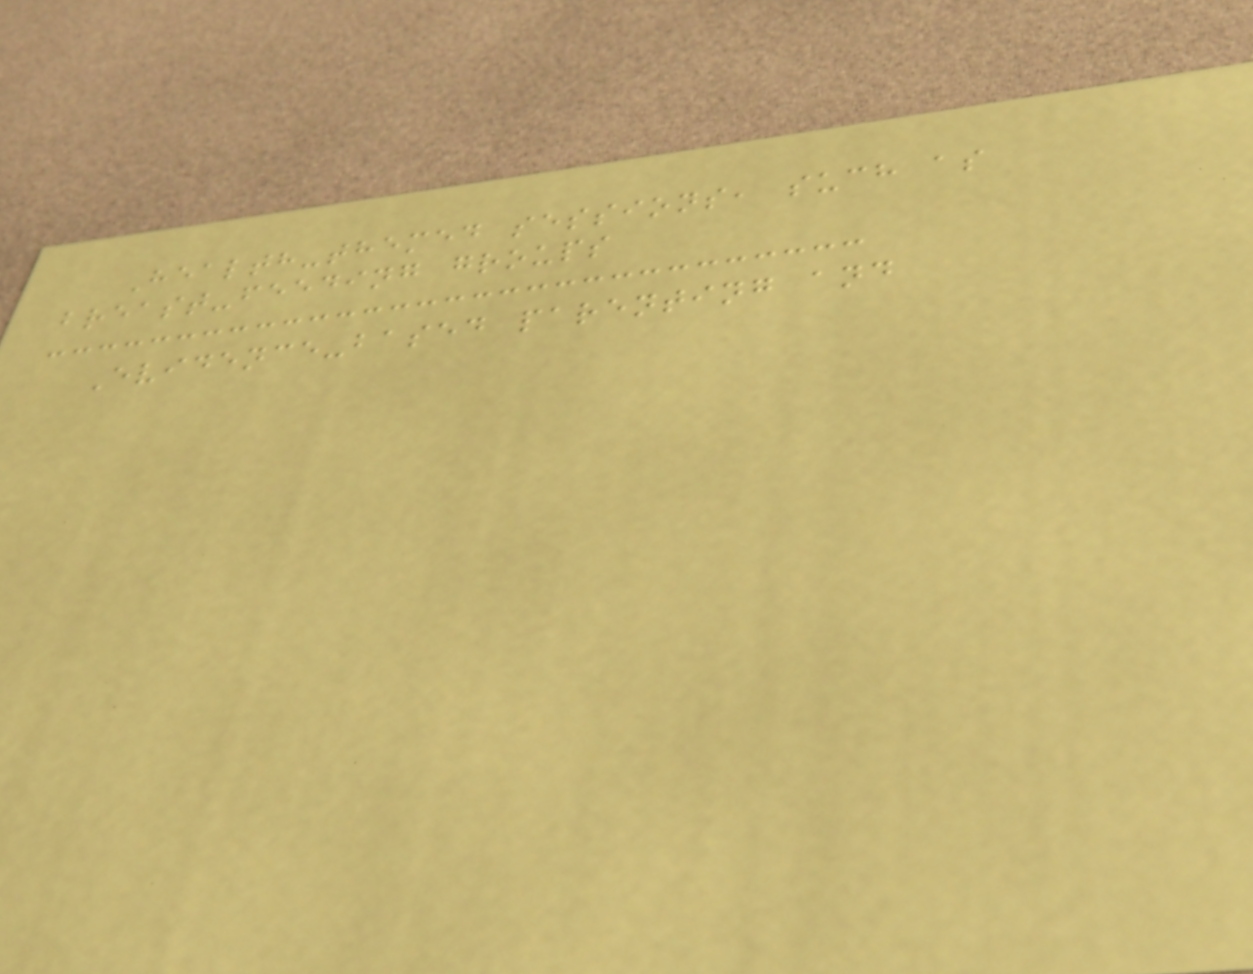Health-themed sessions, such as
breast-feeding groups
Evidence-based parenting and
